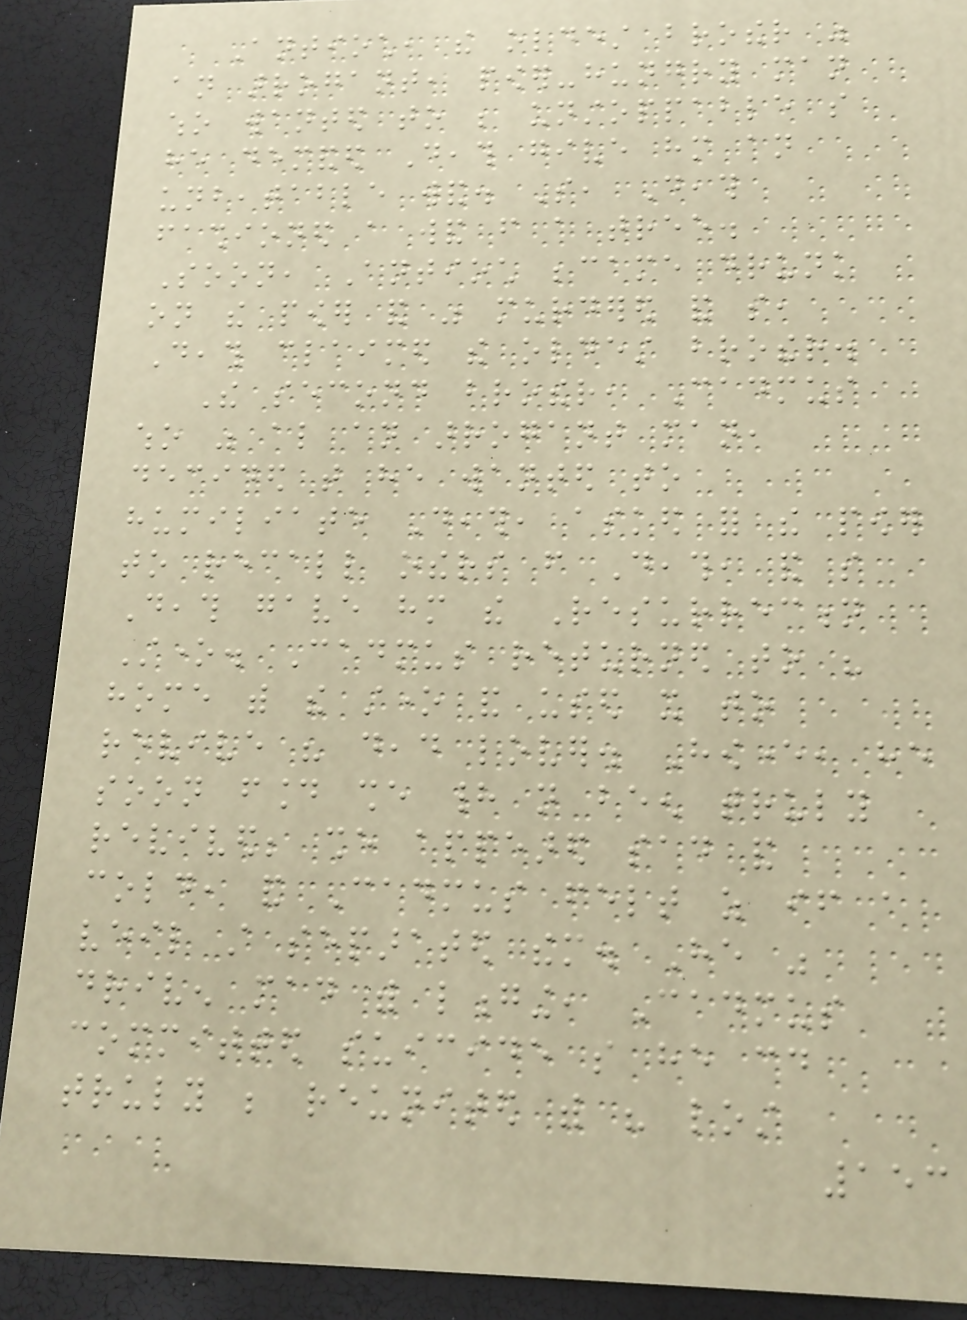Antioch, the oldest brother was
an arrogant, power-hungry man
who wanted to be unstoppable so
he demanded Death give him an
unbeatable wand. So, Death
fashioned a wand from a tree.
Soon, Antioch became drunk
on the power and was murdered and so,
Death claimed the oldest brother.
The second brother, Cadmus
who was also an arrogant man,
decided that he wanted to
humiliate Death, asked for the power
to recall others from Death, and so
Death gave him the Resurrection
Stone. Cadmus returned to his
home with the stone and used it to
revive his dead lover. However, he
soon found she had not been truly
revived; she appeared sad and
cold, and Cadmus felt as if a
veil still separated them. He was
driven mad with longing, Cadmus
committed suicide so he could
truly be reunited with his lost
153
